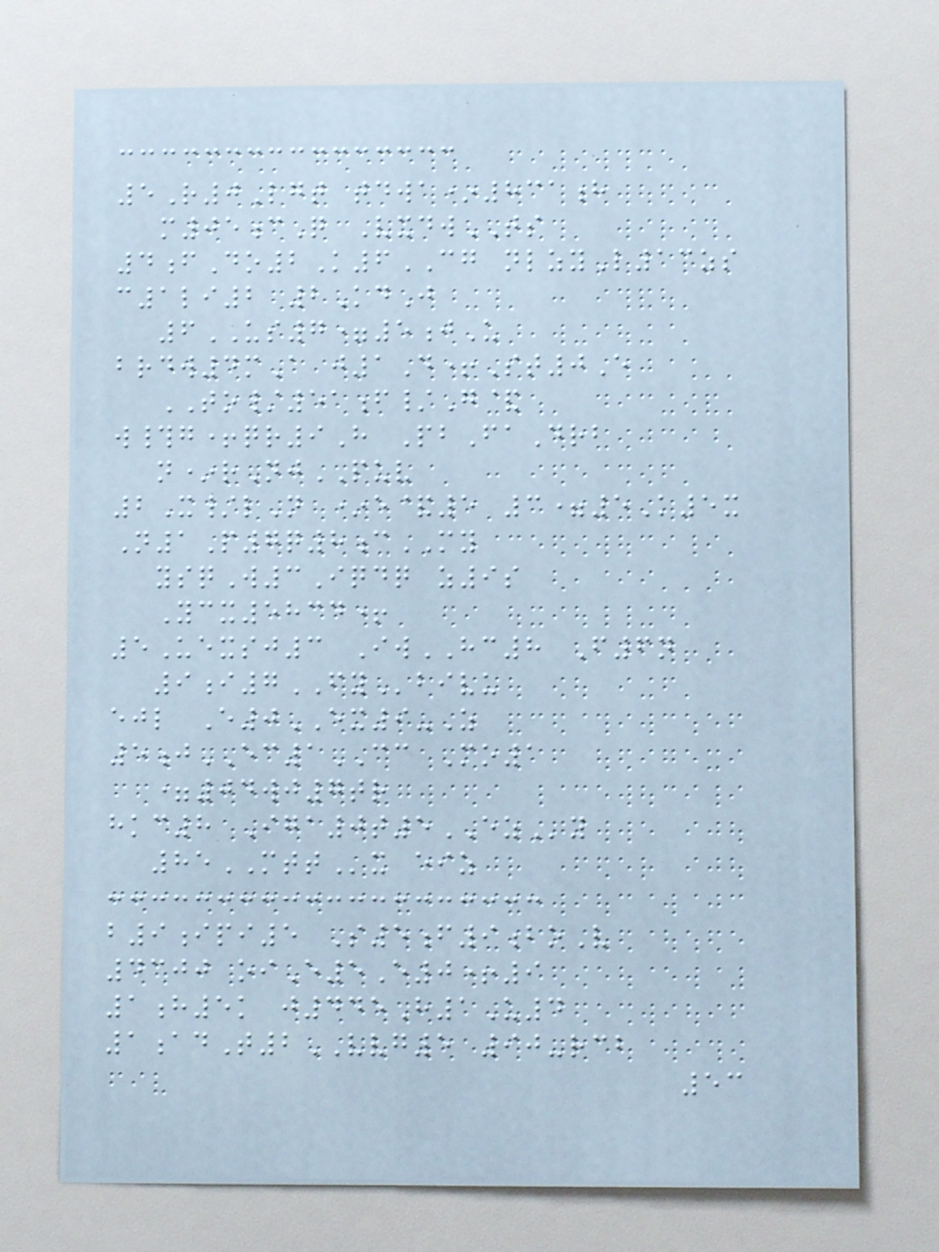5R0Lgt tdwa*831h
m05cQ VxdwTS
4fDo2K6CG nlzyL13zs
c1li2 2KdJ
6US7=5jU
brdw4mA j1D+St0E
TO/51f/G&
w#g+qr9H PbFaDrb
n*rNjPUV
2X/lN *e&5 3=5K5x
N1P7q8cMY
ysqW3Iqdq z9s
Ycx5834+
5Uexsj3 IwHC8 F6n
9i7FYbivu
ejl E0EX9-Z
5jEC1CC Mo1
=04wj7tr
hkc8 Iga0t5EZy
85MTTx eiz
b9ipi5 S5f9boV
4300 oiE5E0+9
1h5k j445H1U4
1adT2VVG5 90-rcb
53
